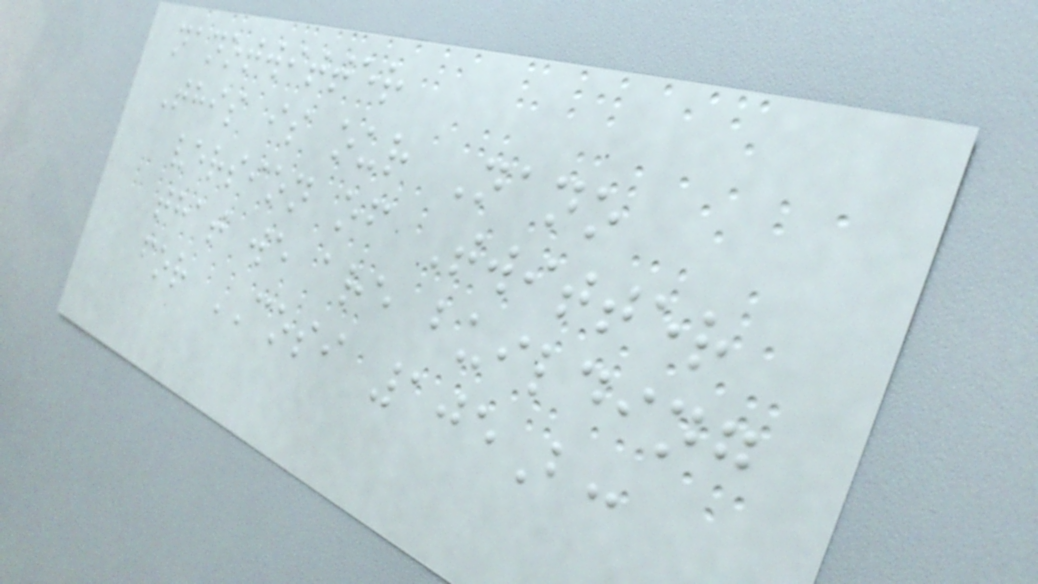nanotwitter
This is our Nano
version of Twitter
that we are building
for COSI 105B:
